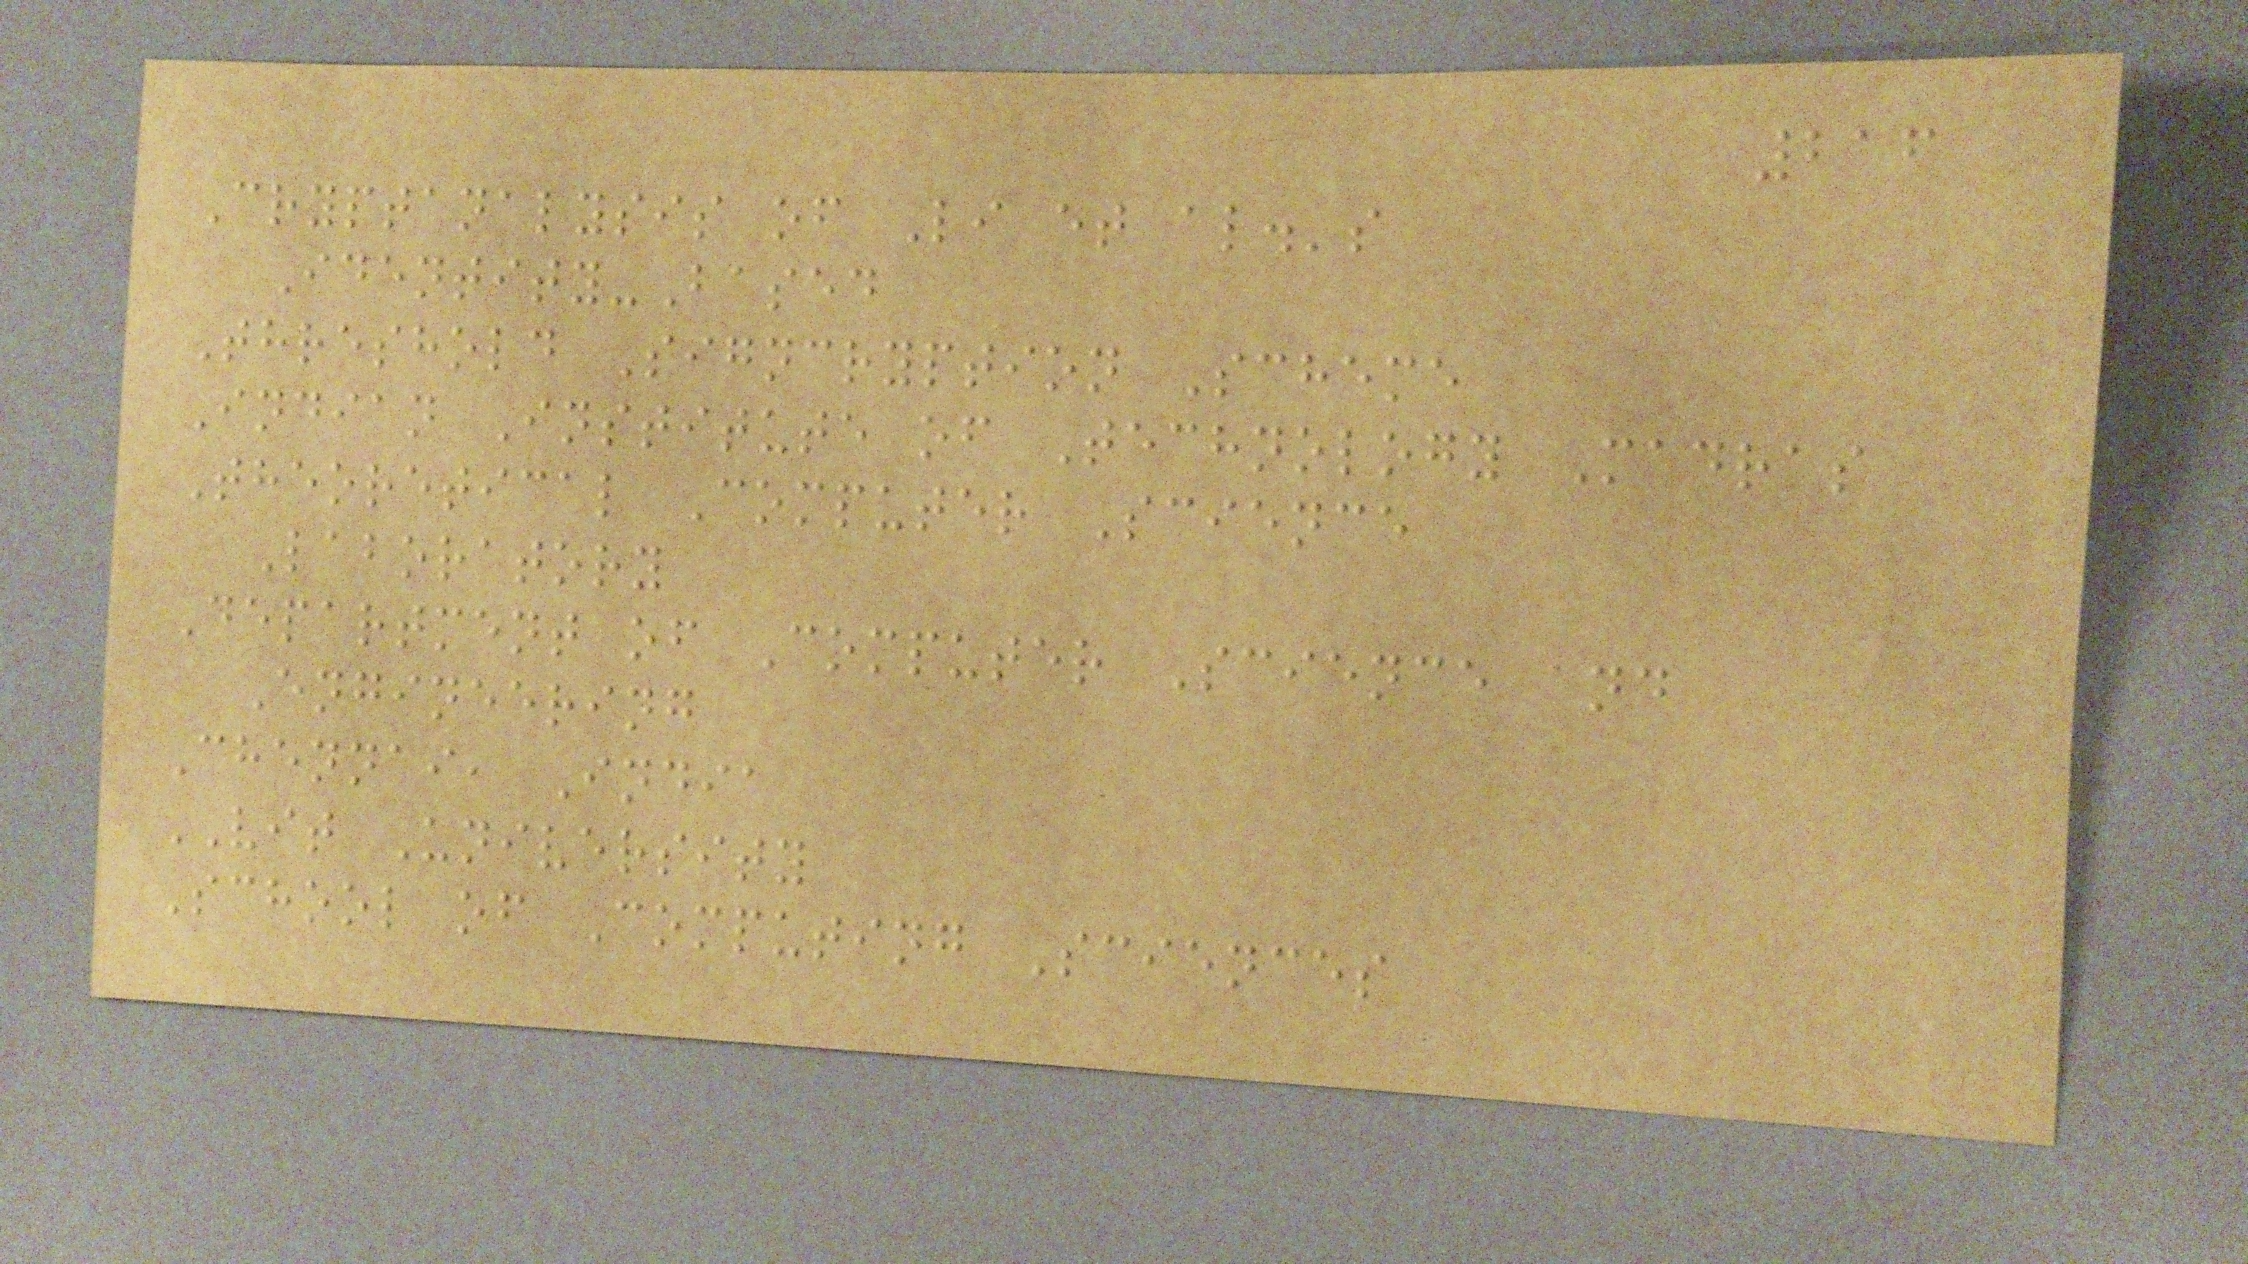216
Cryptanalysis of Li et al.'s
Identity-Based
Threshold Signcryption Scheme
Indian Institute of Technology Madras
Theoretical Computer Science
Laboratory
Department of Computer Science and
Engineering
Chennai, India
VIT University
School of Computing Sciences
